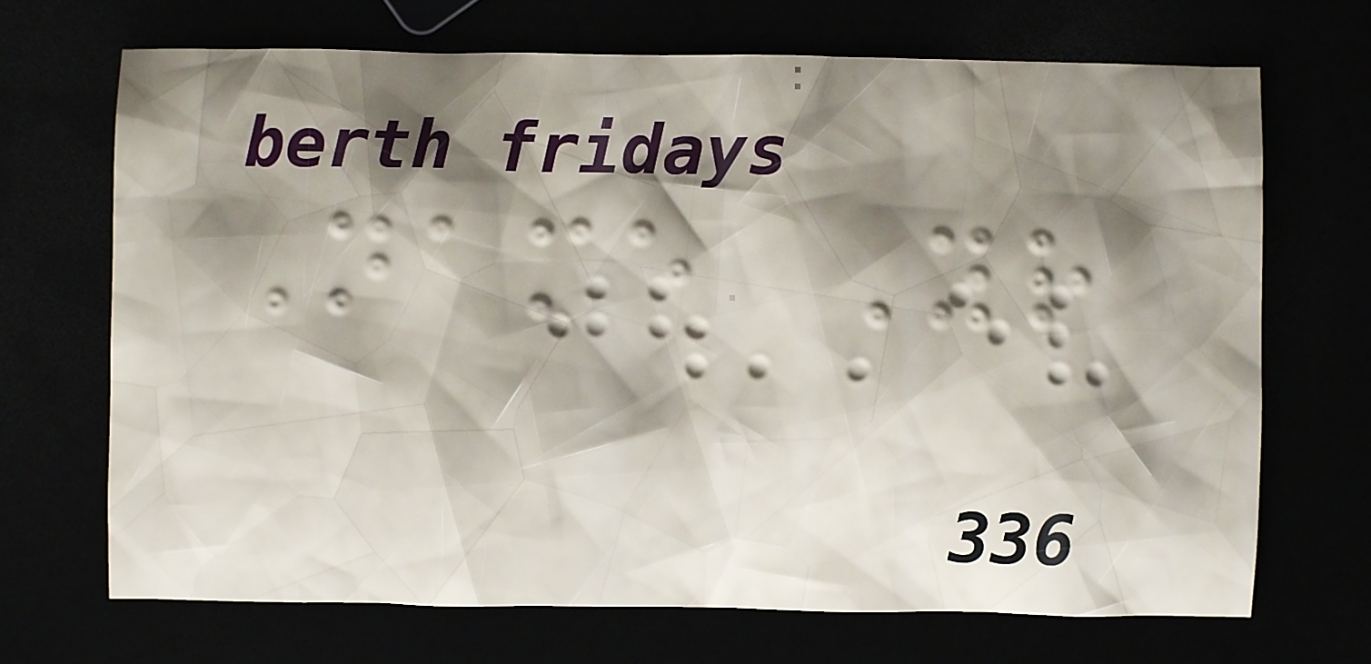Name Yr
